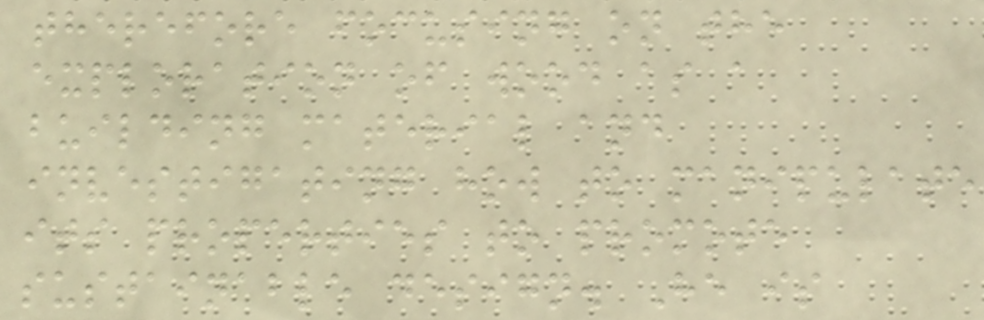therefore focusing on the
exploration of wood as a
building material and
investigating how to manipulate
its properties to promote
sustainable design. He is
